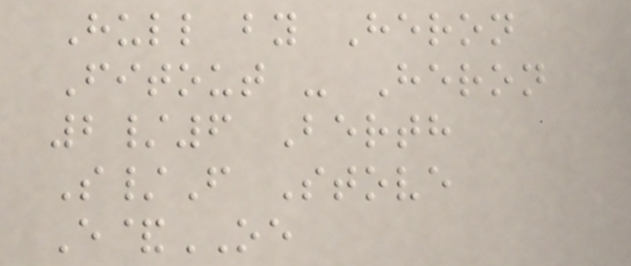Hull by Heron
Fitout - Heron
2/6 Berth
S/F Stove
E&OE
